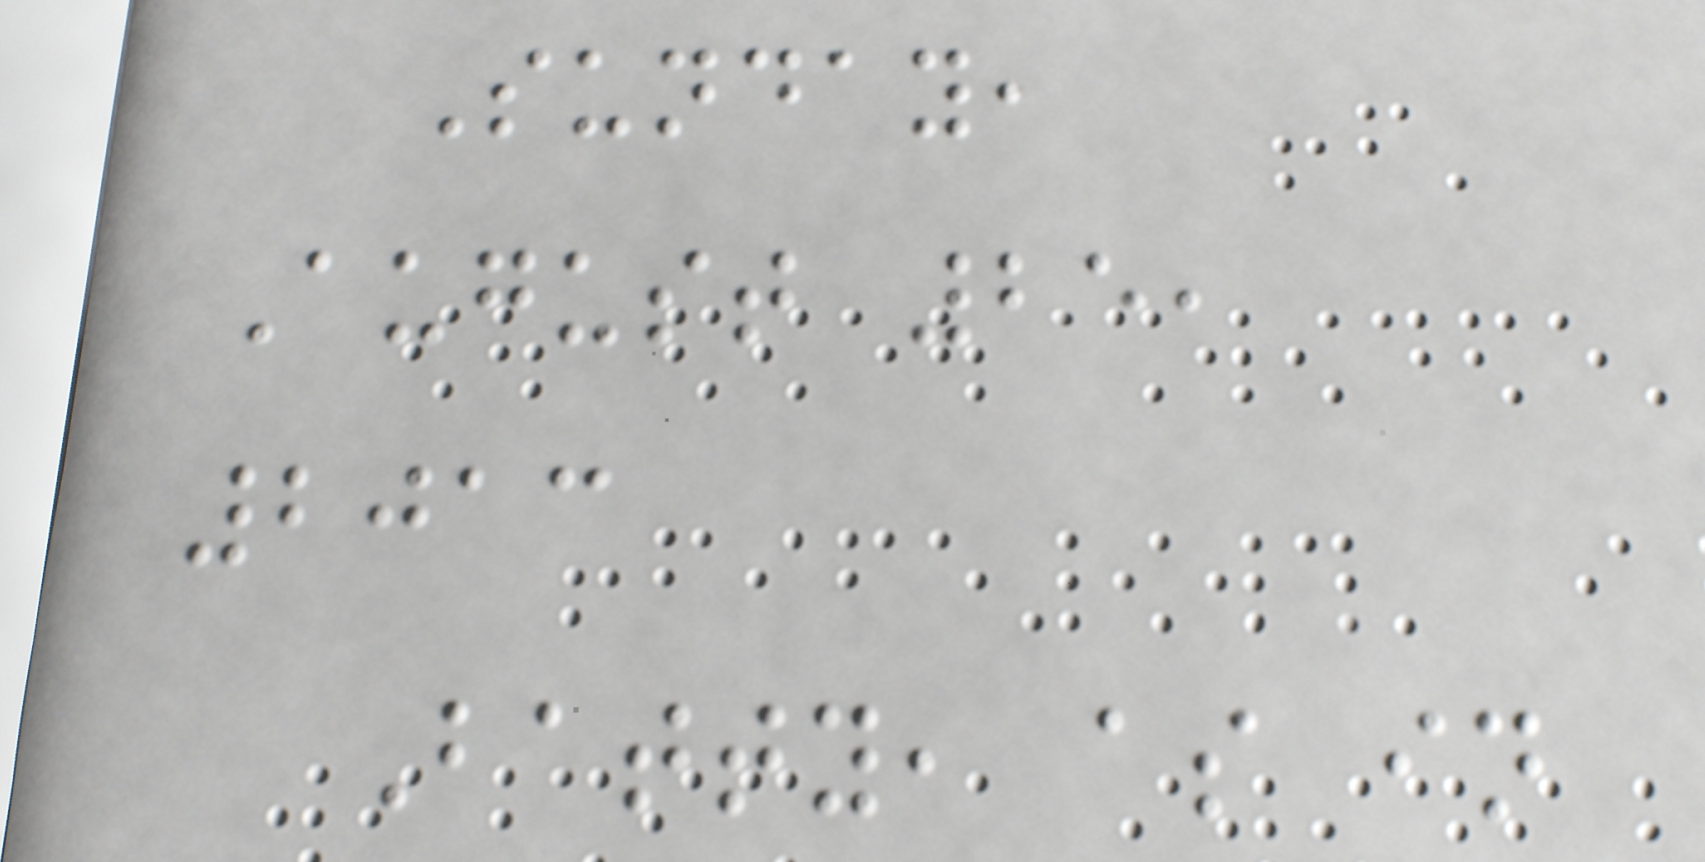Sunday,
August 25,
2013
Batty, as in
